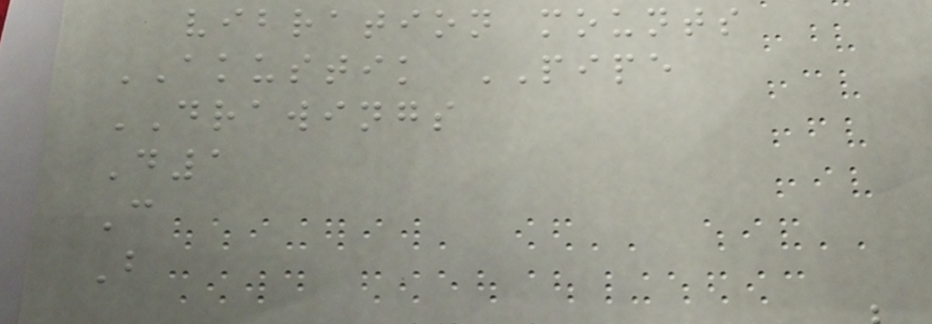vibration mounts
AKUSTIK PIPE
DRAWINGS
D1
C
B
